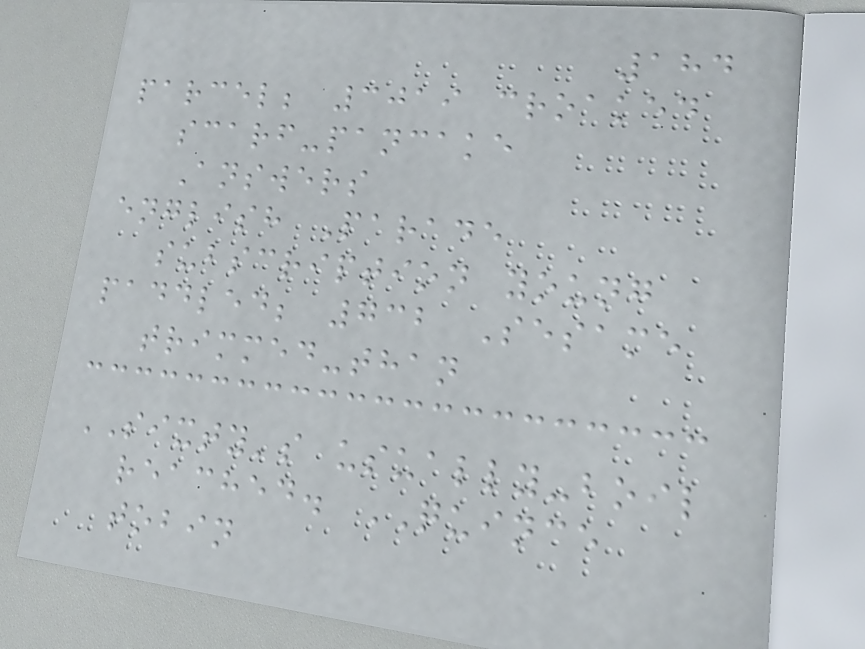184
parcel; 3019 croaked
scarf-pancake
Answers
english Parade
subscription young
paddled; 732 Sesame
trimmed-than
SIXTY's usually-boil
reached. QUINCE
tobin
